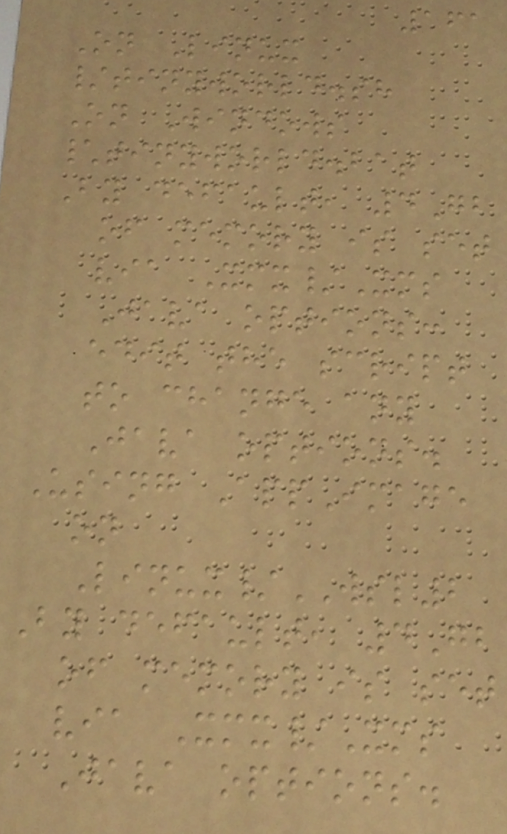161
On Linux
/tinyworld.sh
On Windows
\tinyworld.bat
By default, 4Gb
of memory is set
via Xmx/Xms
Java options:
edit the script
to change any
Java options.
Using AppImage
on
Linux/WSL2
By default, 4Gb
of memory is set
via Xmx/Xms
Java options.
